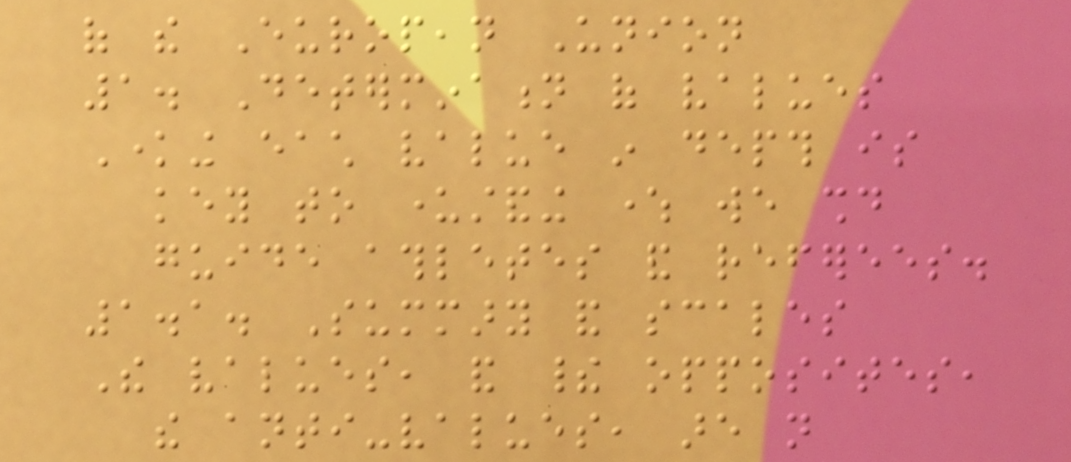of the European Union
1. Determination of values
Knowing each value in depth is
key to understanding where we should
guide athletes and referees.
1.1. Summary and scales
The values, and their opposites,
the anti-values, are not
